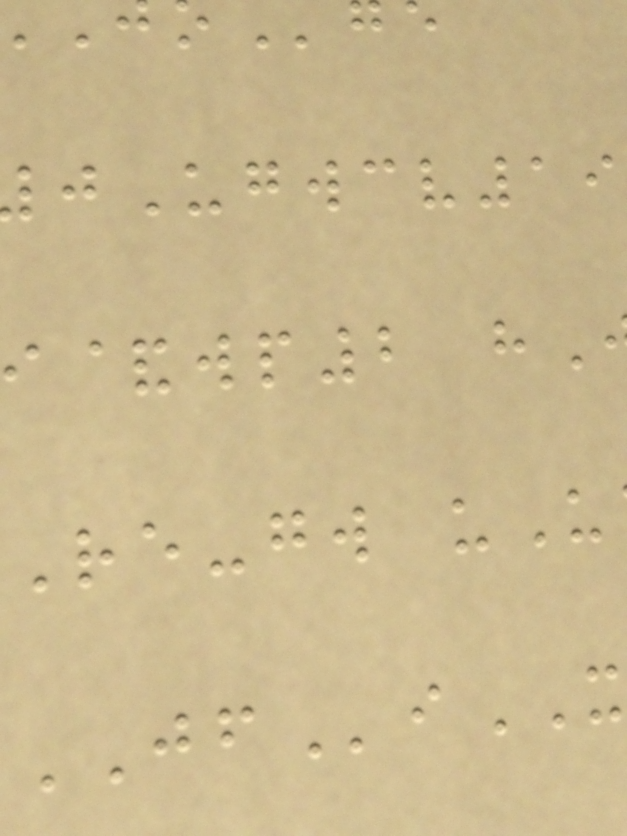&wp2 h
Re-gw uU
JFi
